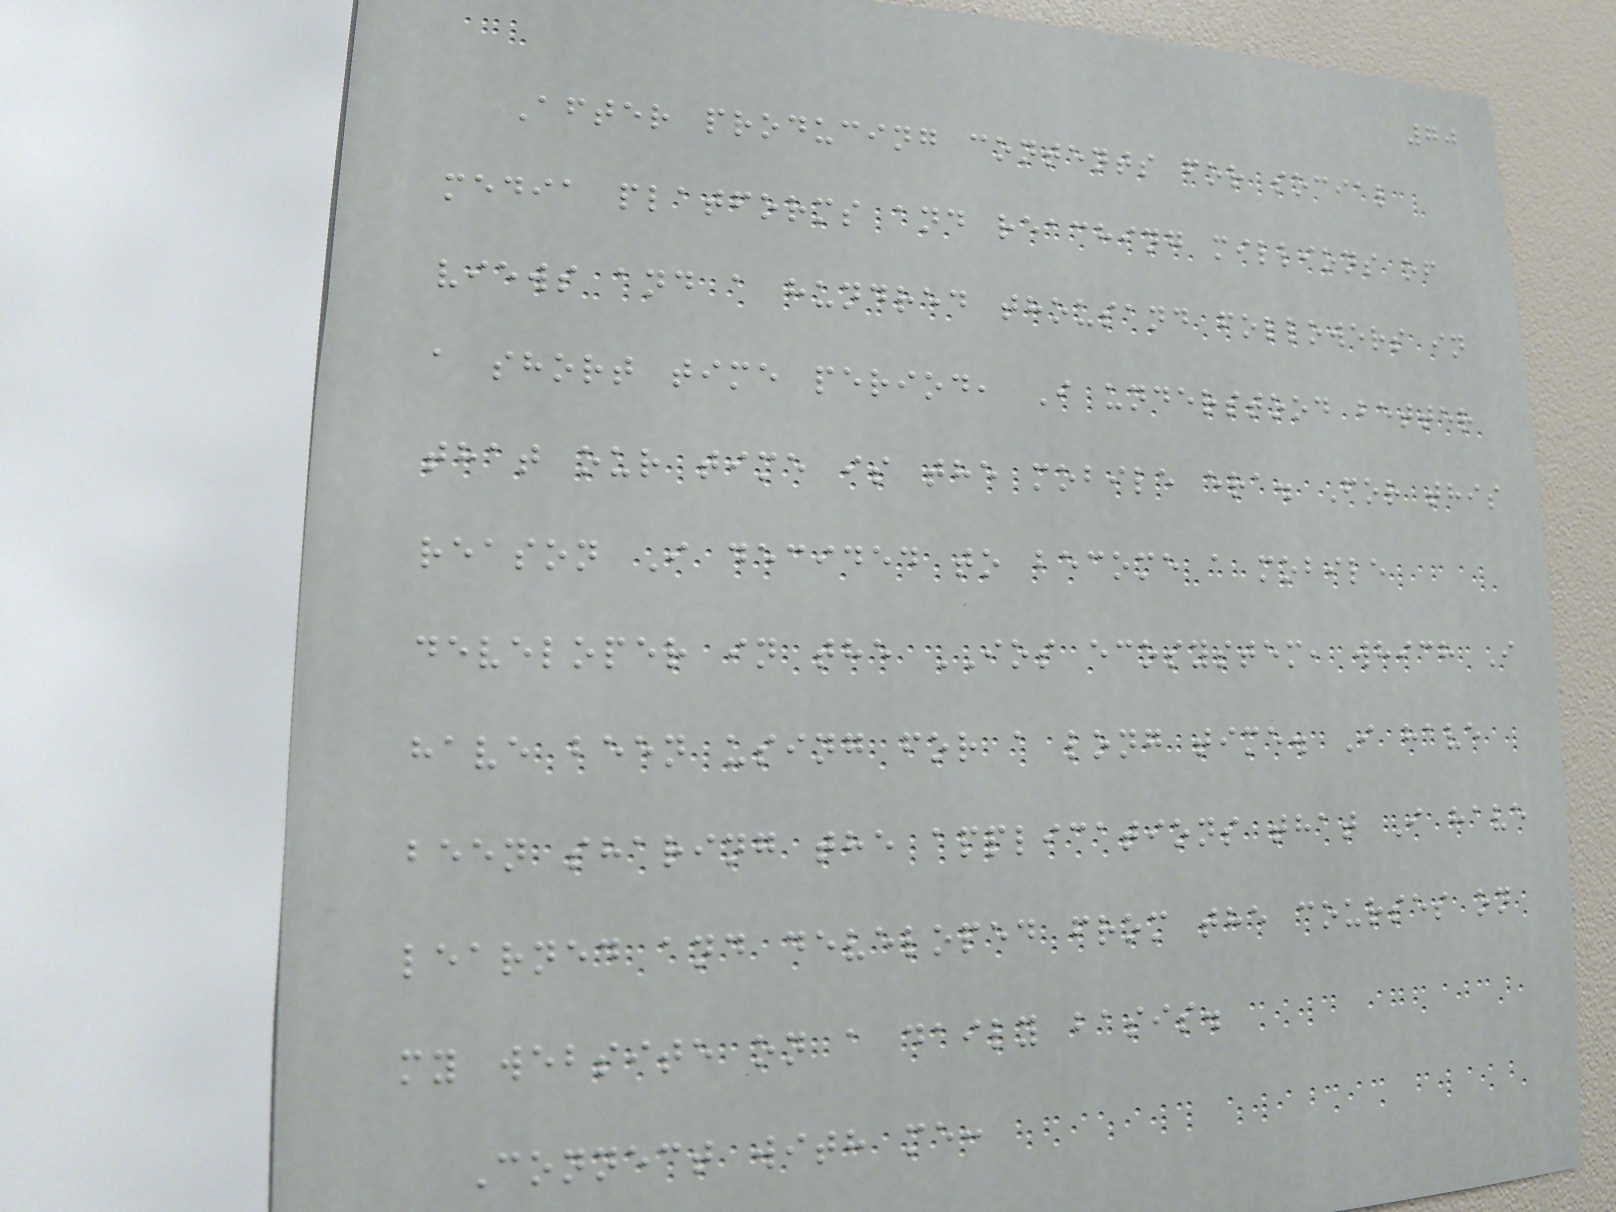70
After producing contents for social
media platforms and reaching millions of
views and a hundred thousand followers in
a short time period, I understood better
that our time is the mobile era. For this
reason I decided to become a mobile
developer in the IOS ecosystem, which I
have been using for a long time. I have
been sharing the applications that I have
learned and developed from the courses on
my website on a daily basis.
Connect with me:
